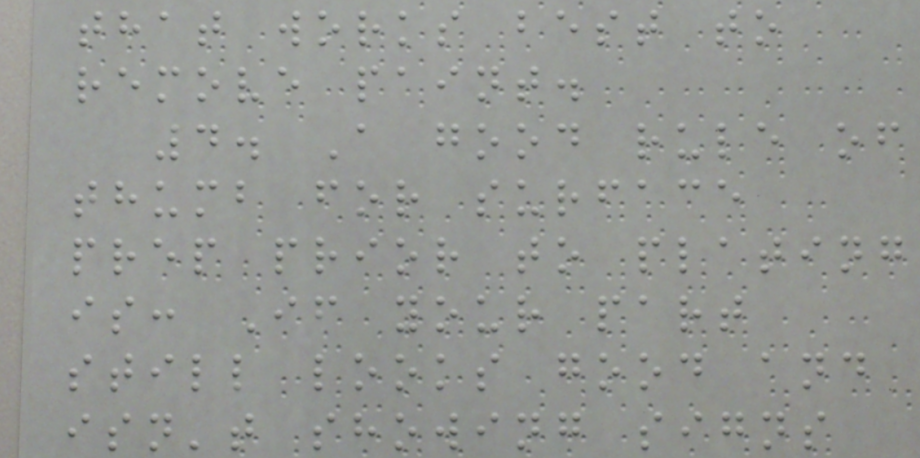that works best to
remove paint.
4. A good rule of
thumb for surface
prep prior to plating
is: If your part
still looks good and
isn't showing signs
